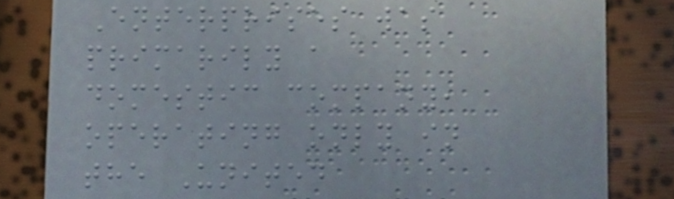Enterprises was
primarily a
domestic company,
operating only in
the United
